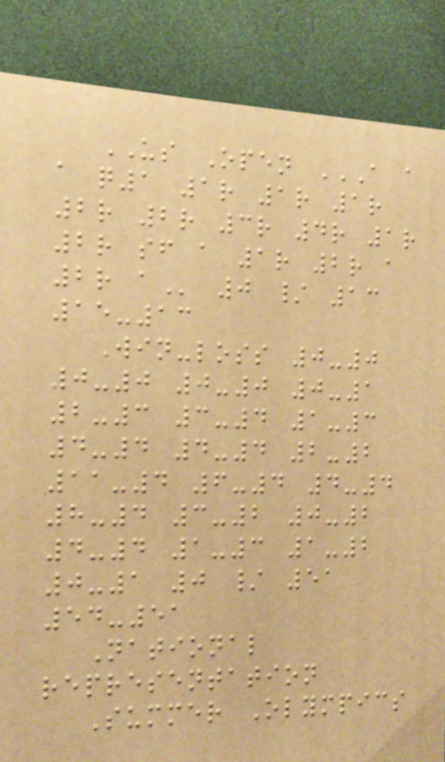US Open A A
A Q1 1R 1R 1R
2R 2R 3R 4R 1R
2R SF A 1R 2R A
2R A 0 / 13
15-13
Win-loss 0-0
0-0 0-0 0-1
2-3 3-4 1-3
4-4 4-4 2-2
11-4 6-4 4-4
8-4 3-2 0-2
4-4 1-3 1-2
0-1 0 / 51
54-51
National
representation
Summer Olympics
